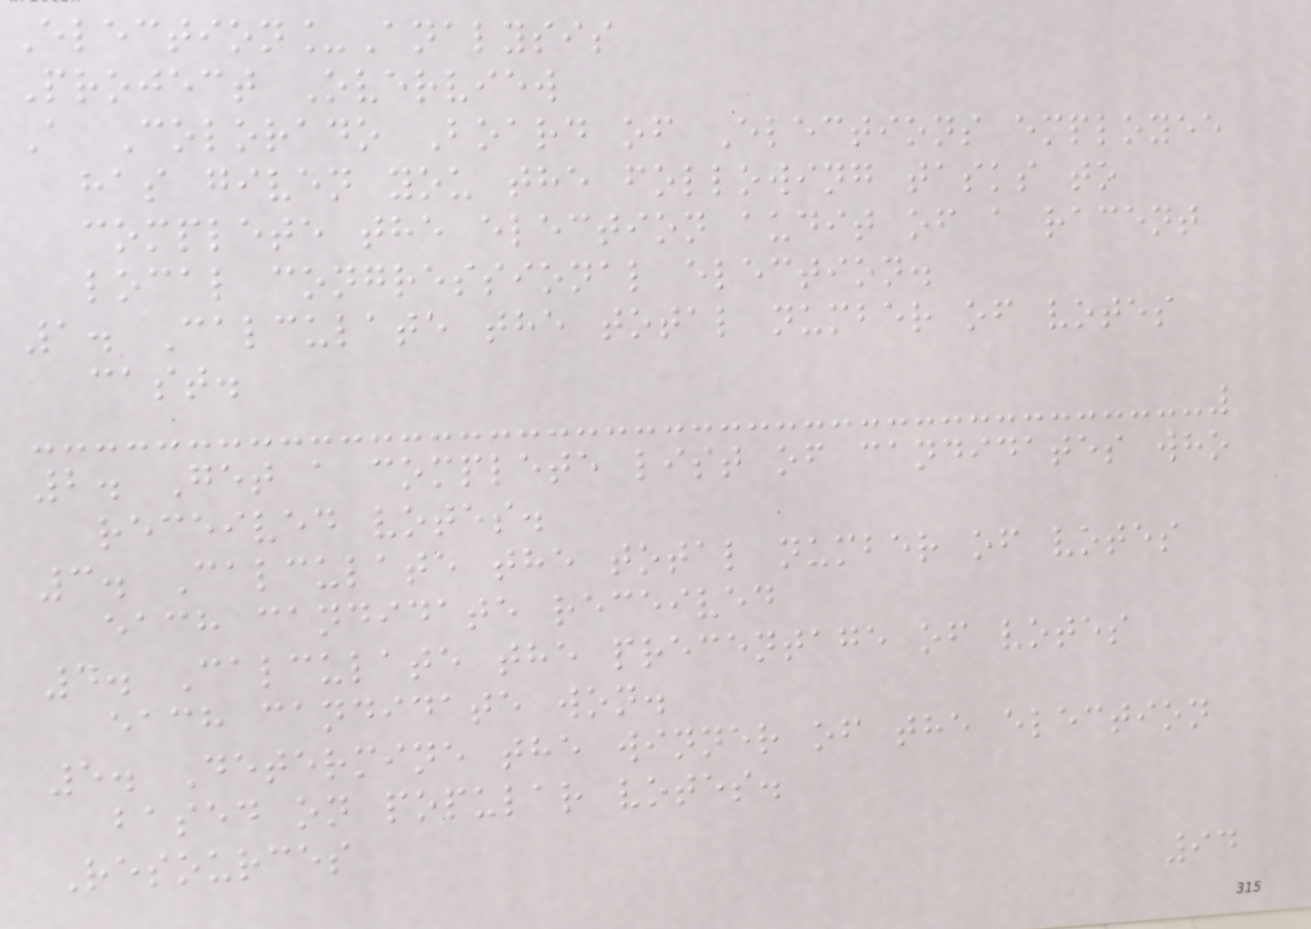Election_Analysis
Project Overview
A Colorado Board of Elections employee
has given you the following tasks to
complete the election audit of a racent
local congressional election.
1. Calculate the total number of votes
cast.
2. Get a complete list of candidates who
received votes.
3. Calculate the total number of votes
each candidate received
4. Calculate the precentage of votes
each candidate won.
5. Determine the winner of the election
based on popular votes.
Resources
94
